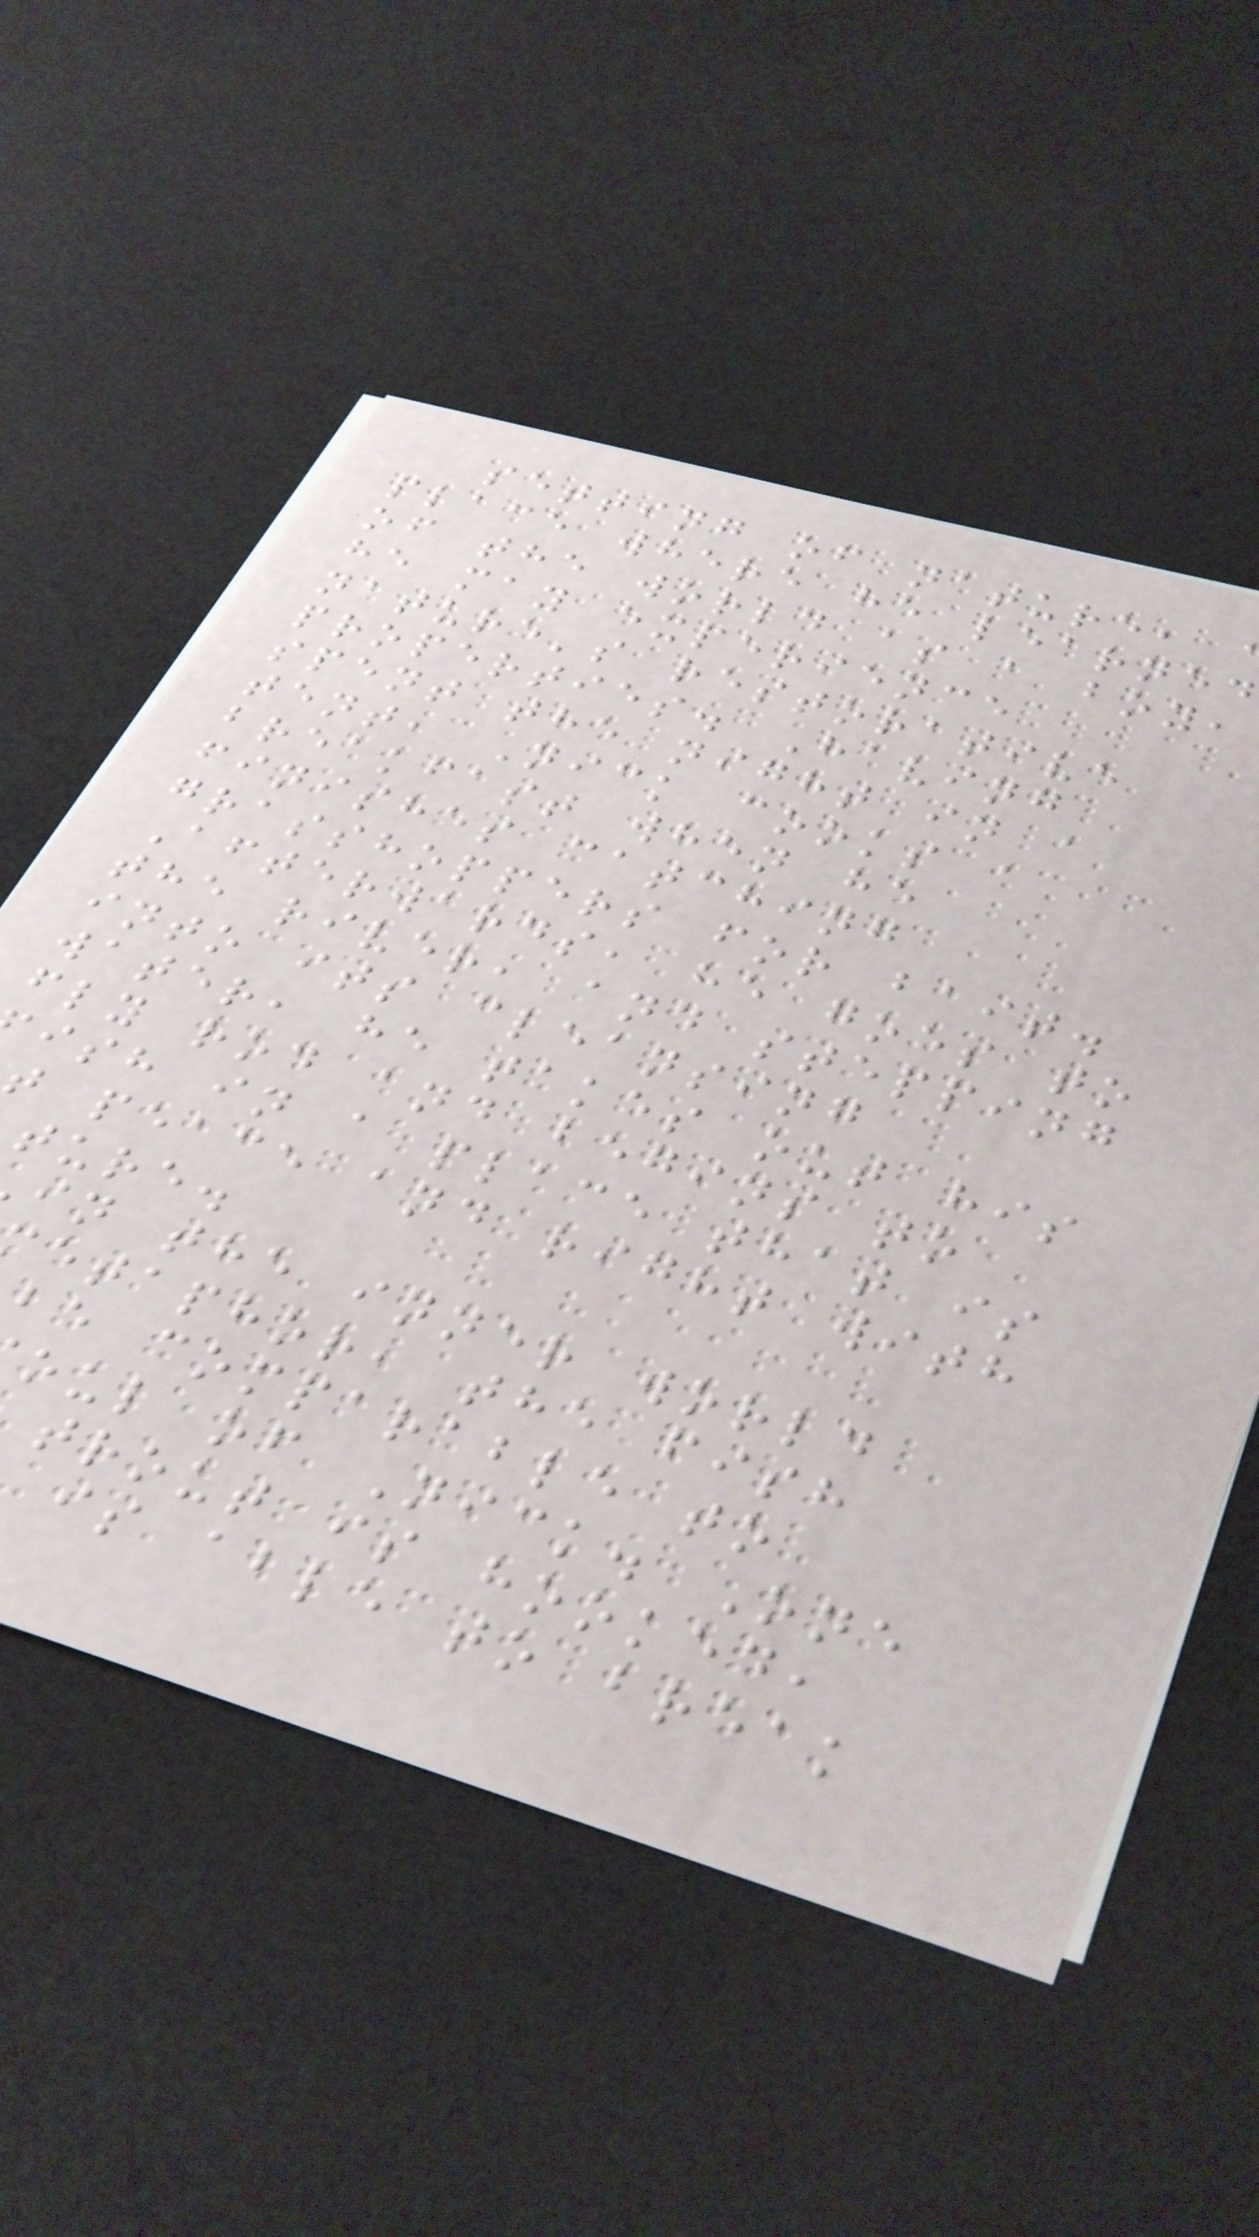setting of nature,
place where he learned
of the world as a boy,
he may experience
nature's restorative
properties. Having
spent the night in a
tent, Nick cooks a
breakfast when he
finishes catching
grasshoppers for bait.
Afterwards, he goes to
the river, and stepping
into its cleansing
water, he takes out his
fly rod and begins to
ish in a place that is
t peace and right with
ture.
in the inner world
etaphor, the fish
be comparable to
oul of Nick. One
trout is hooked,
is able to break
